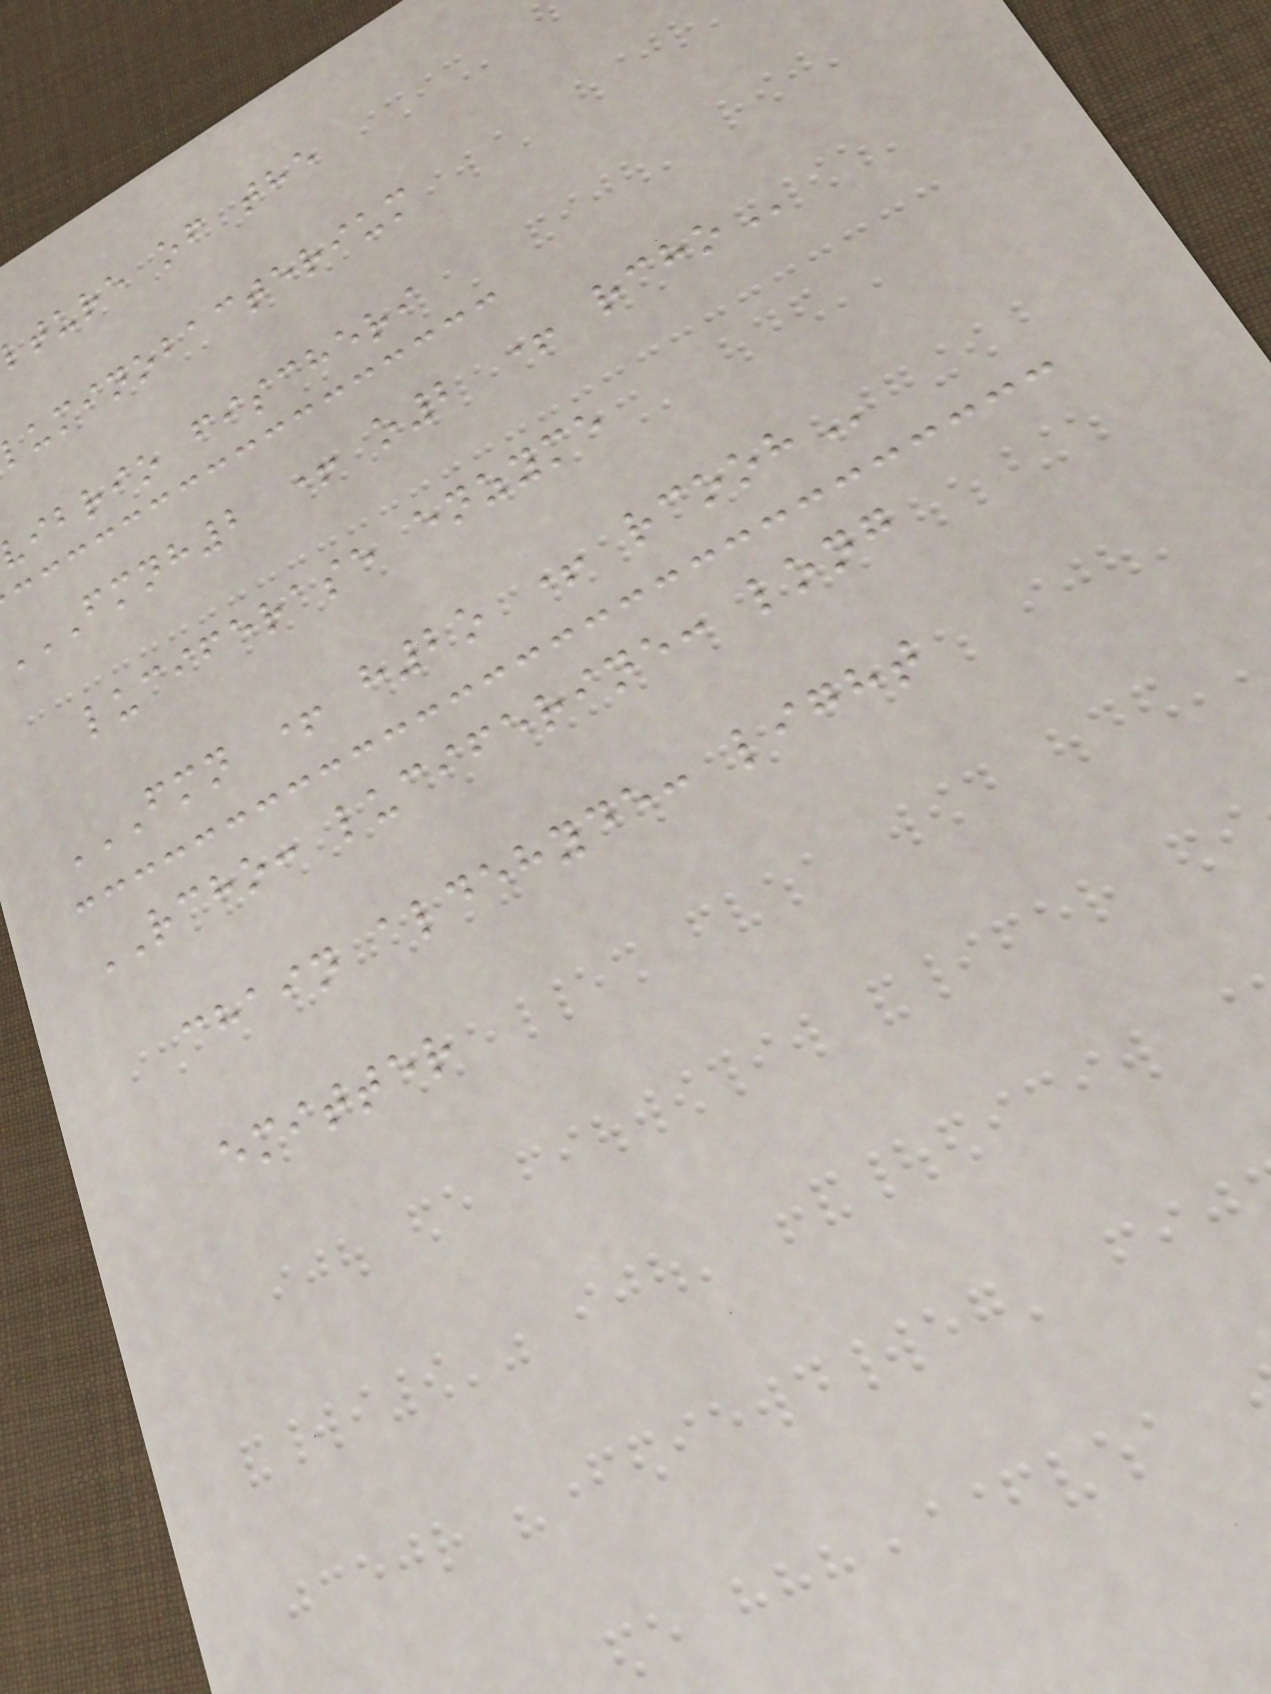lture of the
uminobacterium
ibrio fischeri
FMNH2 + o2 +
luciferase enzyme
FMN + H2O + RCOOH
RCHO: luciferine: long
chain aldehyde: light
emitter
